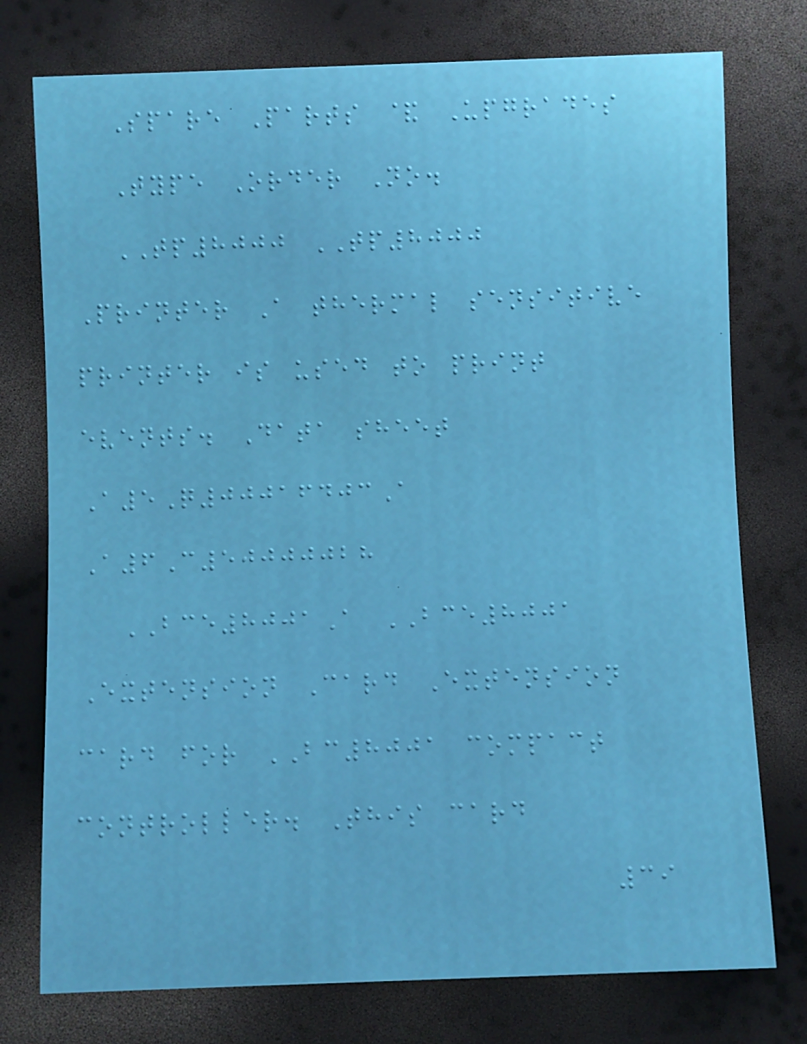Spare Parts & Upgrades
Type Order No.
TP8000 TP8000
Printer A thermal sensitive
printer is used to print
events. Data sheet
A5Q00016403A
A6C50000028
BCE8001A BCE8001
Extension Card Extension
card for BC8001 compact
controller. This card
39
